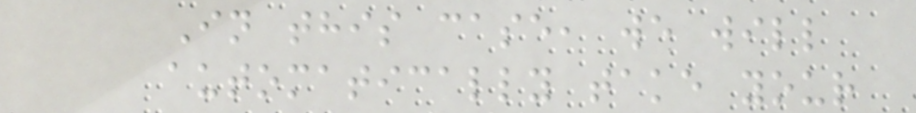In this case, we will
automatically take your
